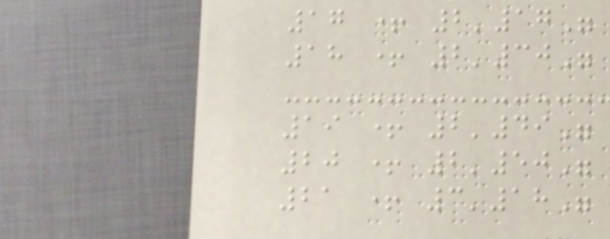17 + 2'17"
18 + 2'30"
19 + 2'49"
20 + 2'50"
21 + 3'18"
